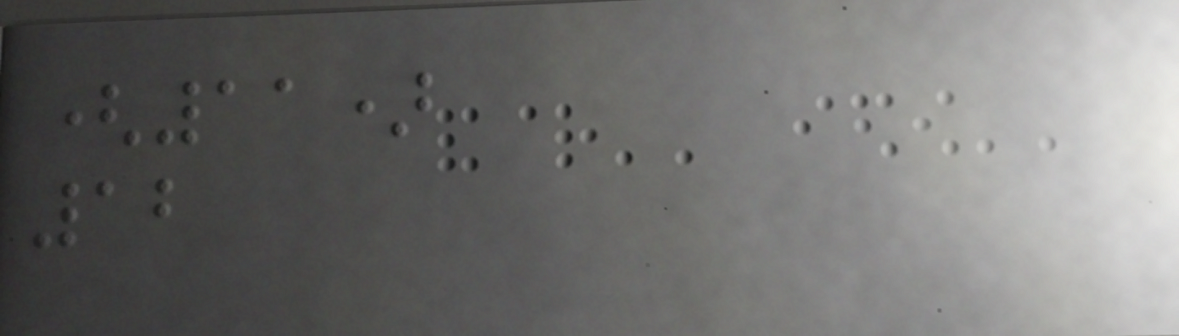(11)
12
